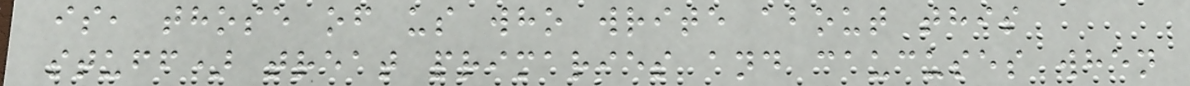is, those of us who write about this
stuff) treat primaries and caucuses when
